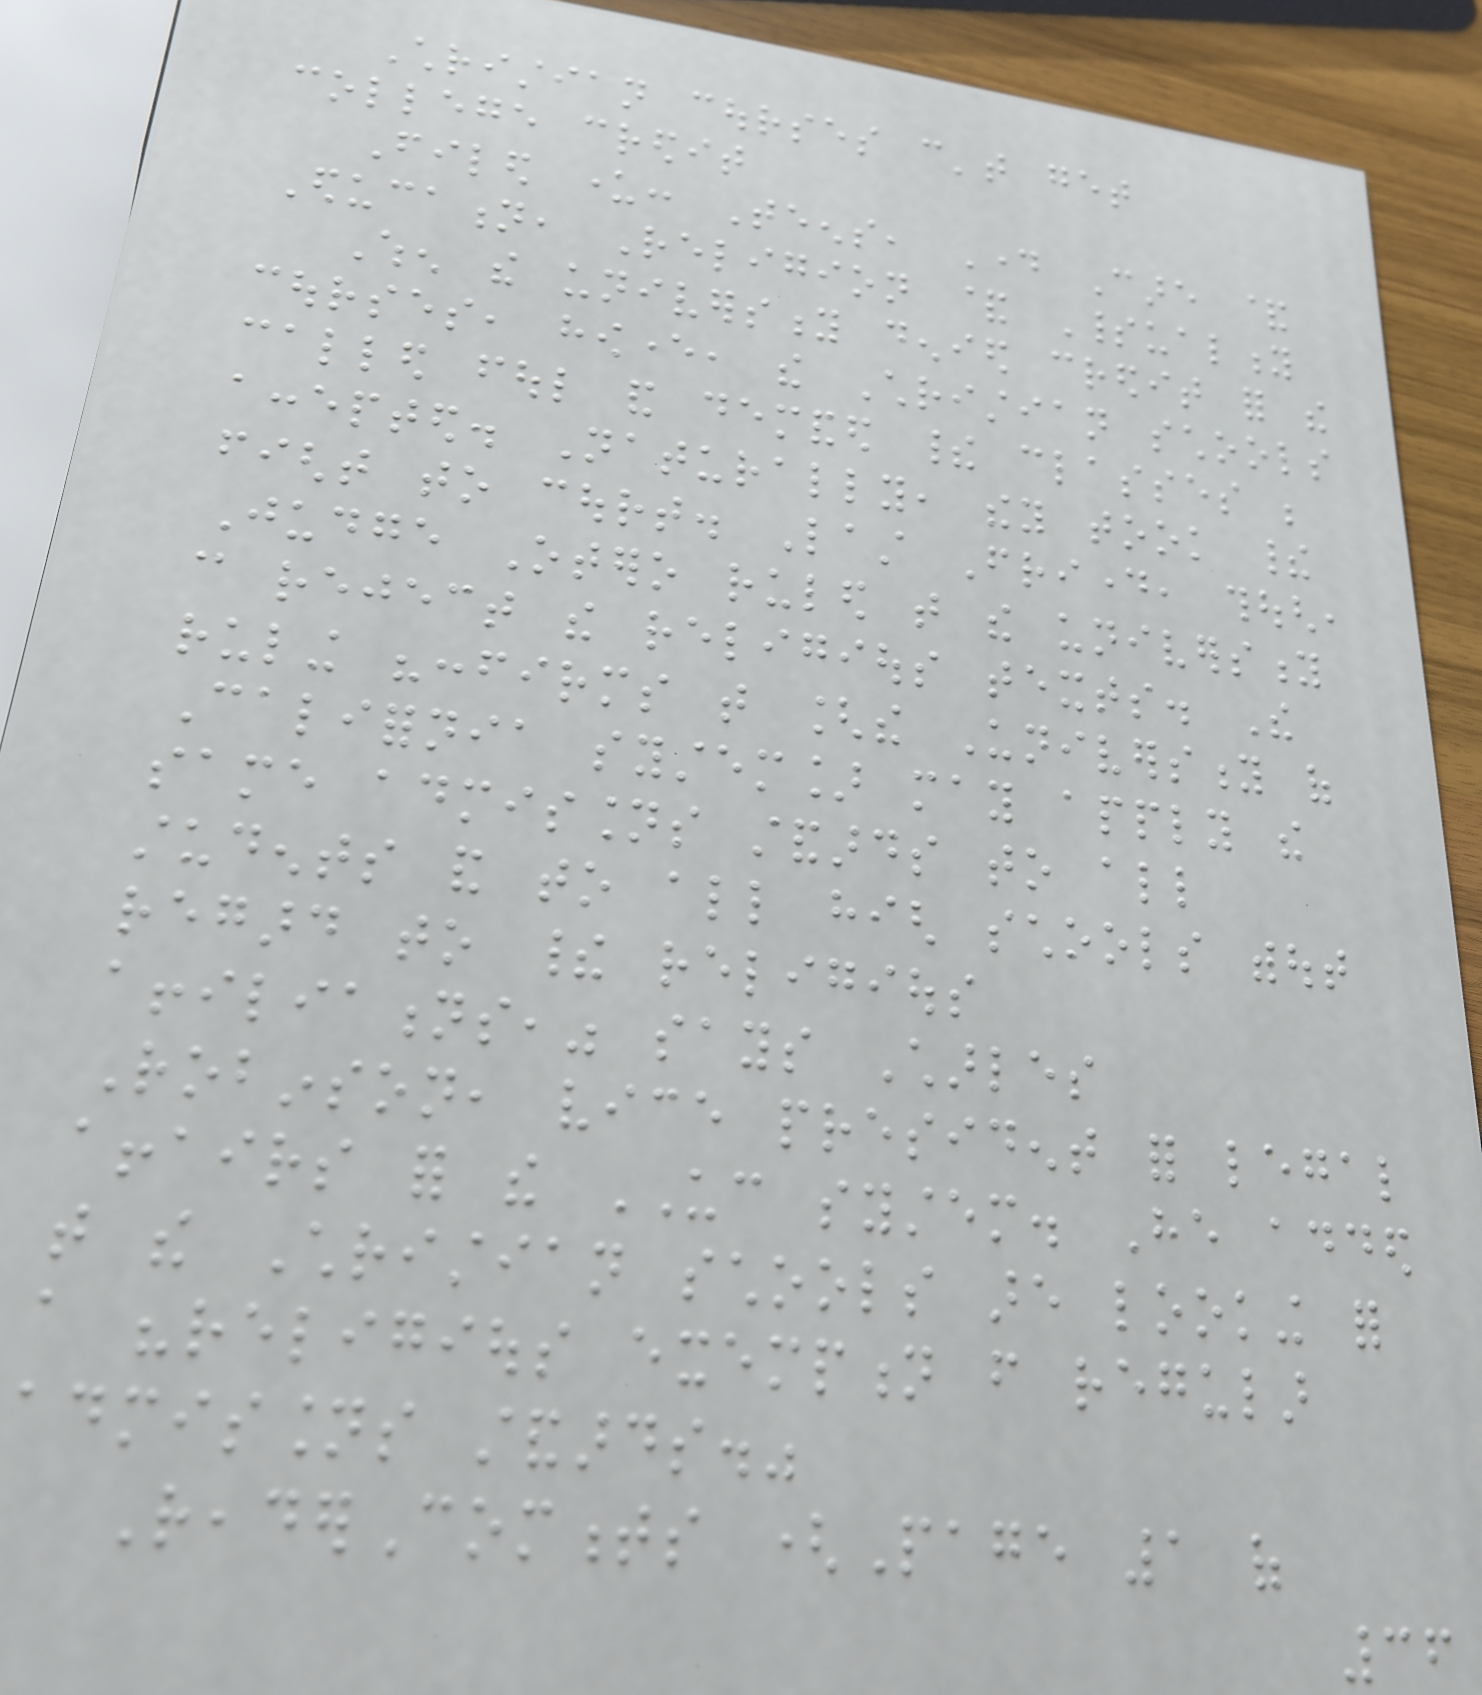Christian courses can't get
college credit
Filed under: Teens, Day Care &
Education, Religion & Spirituality
When the university denied credit for the
courses, however, the Christian schools
called foul and demanded their classes be
accepted. Naturally, they took their
fight to court. Last Friday, though,
Judge Otero ruled that the university
can reject the religious texts. The
ruling "confirms that [the University of
California system] may apply the
same admissions standards to all
students and to all high schools without
regard to their religious
affiliations," says Charles
Robinson, vice president for legal
affairs for the UC system. He added
that the Christian schools are looking for
a "religious exemption from regular
admissions standards."
ReaderComments (Page 1 of
36
